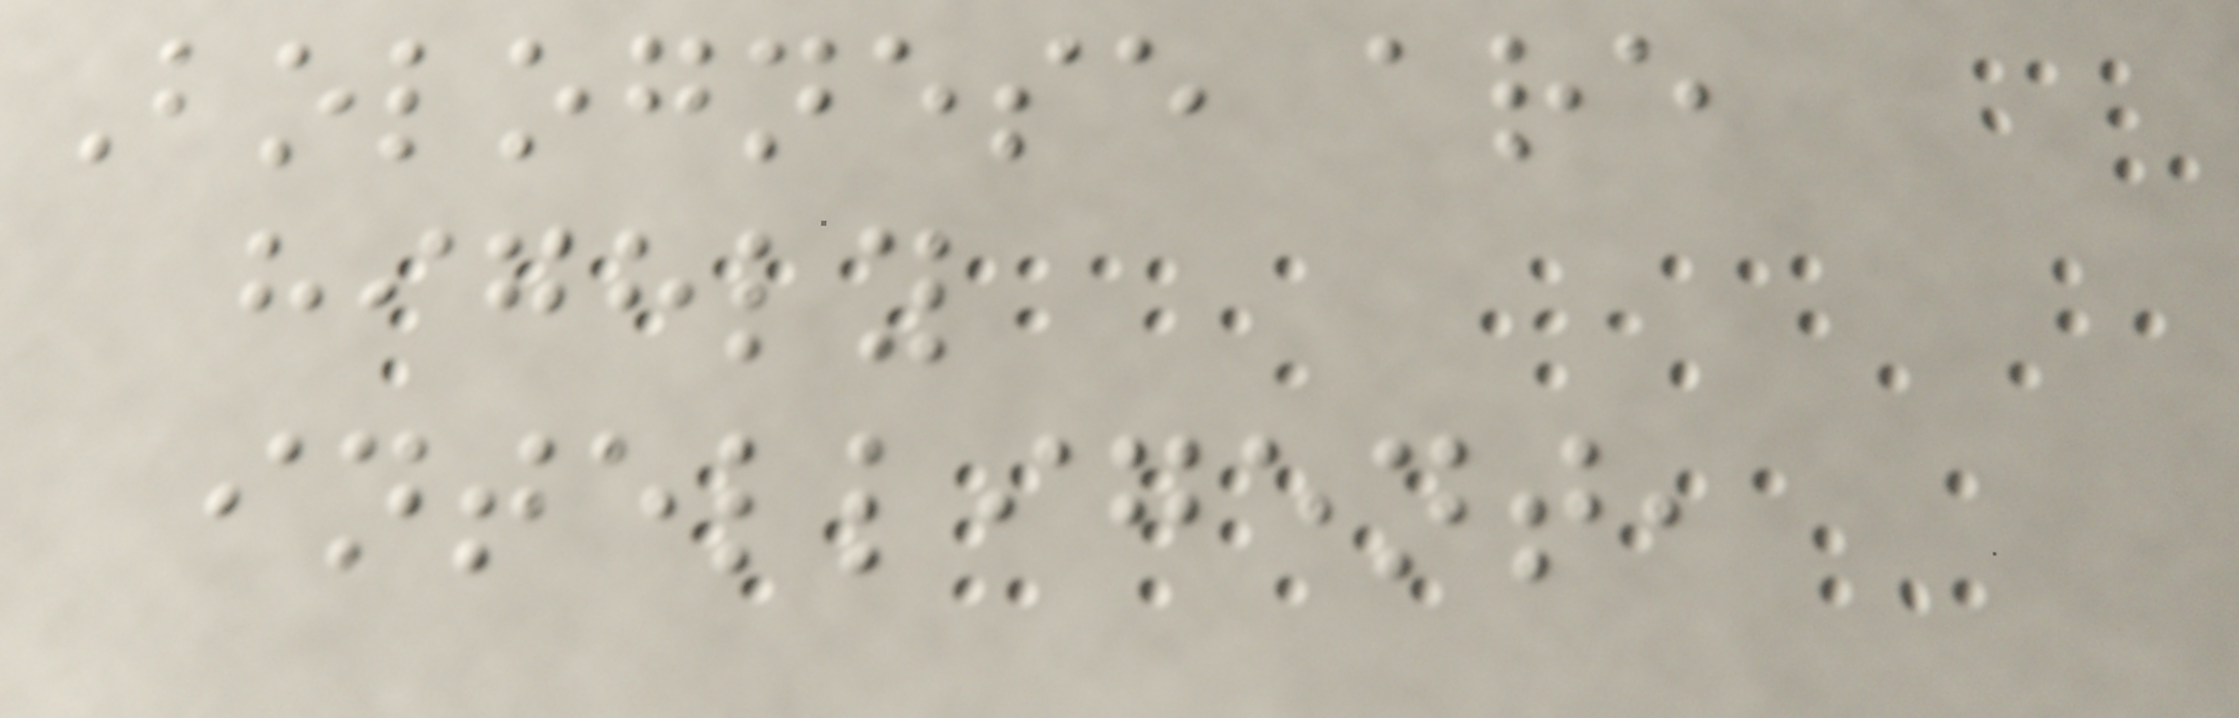Bolognese are
highly
intelligent,
